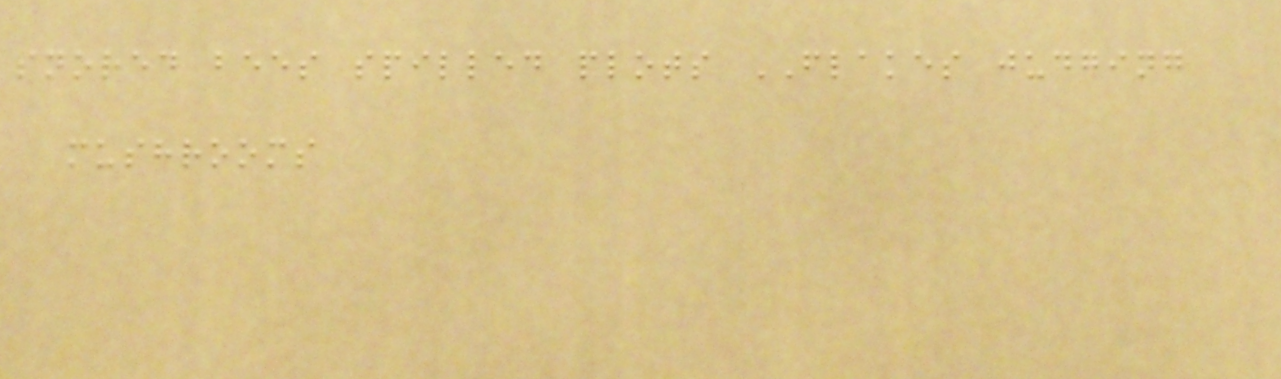snored bees spilled plots FLAKES judging
mushrooms
